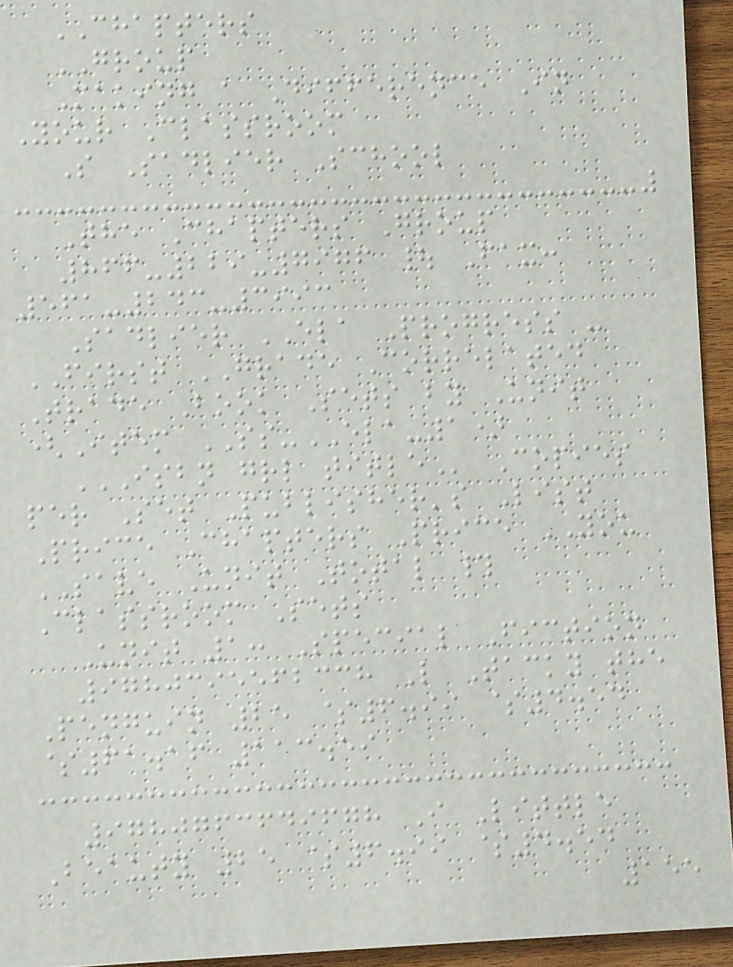CHAPTERS
GROUP
Making a Difference In
Your Classroom
S Sadlier School
The Chapters Group
866-229-7976 | Fax:
561-243-3993
Sadlier ELA Progress -
FIRST GRADE Correlated
Trade Book Sets by Unit
(Item SS-ELA-1)
ISBN GRL TITLE Copies
per Set Publisher's List
Price Chapters Price YOU
SAVE Unit Total #
Classroom Sets
Unit 1: Special Fiction
9780395562338 L Tacky the
Penguin 25 $6.99 $4.54
$61.16 113.59
9780763649678 I Little
Beauty 25 $6.99 $4.54
155
